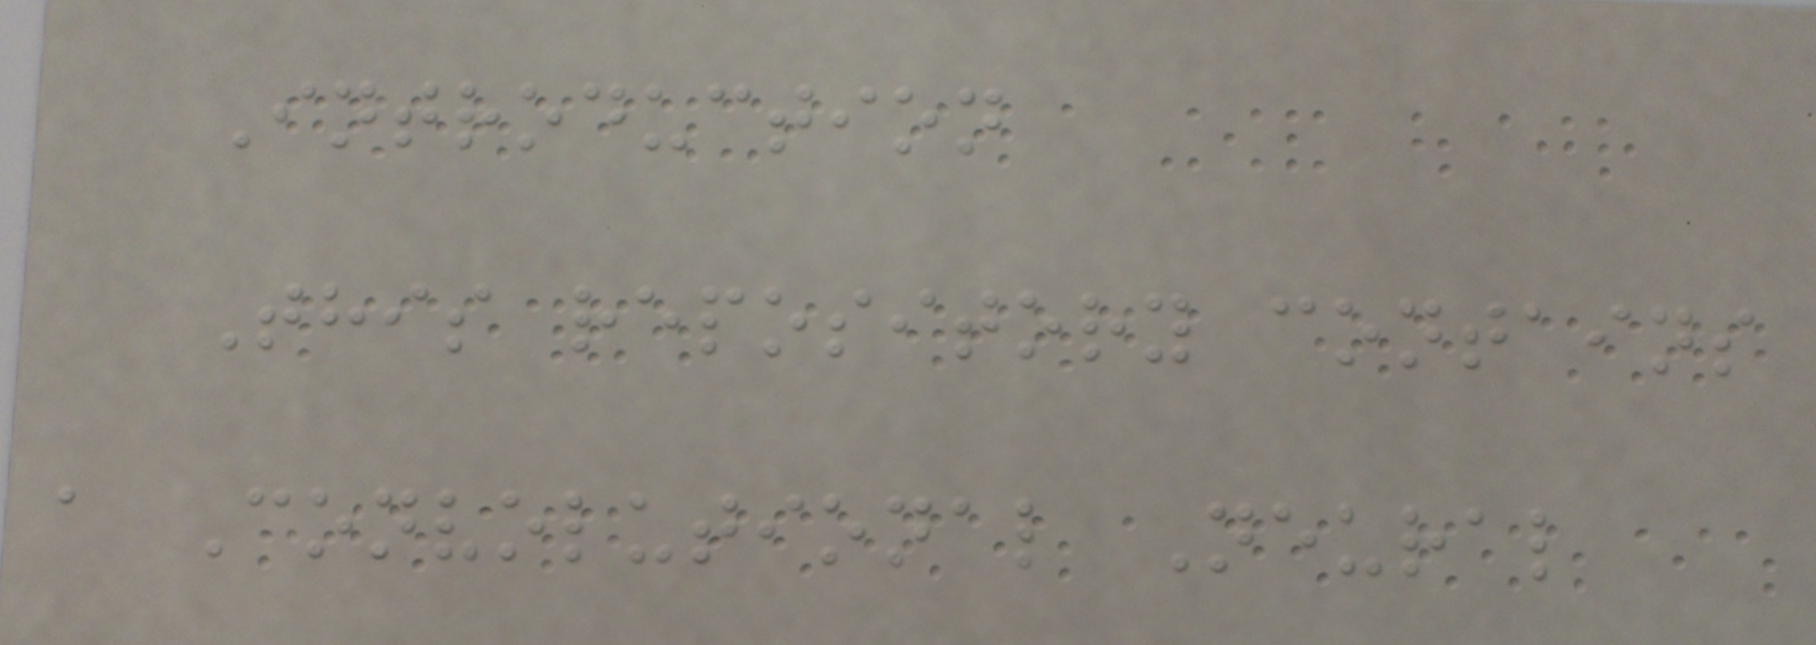Introduction
This repository contains
a Convolutional Neural
